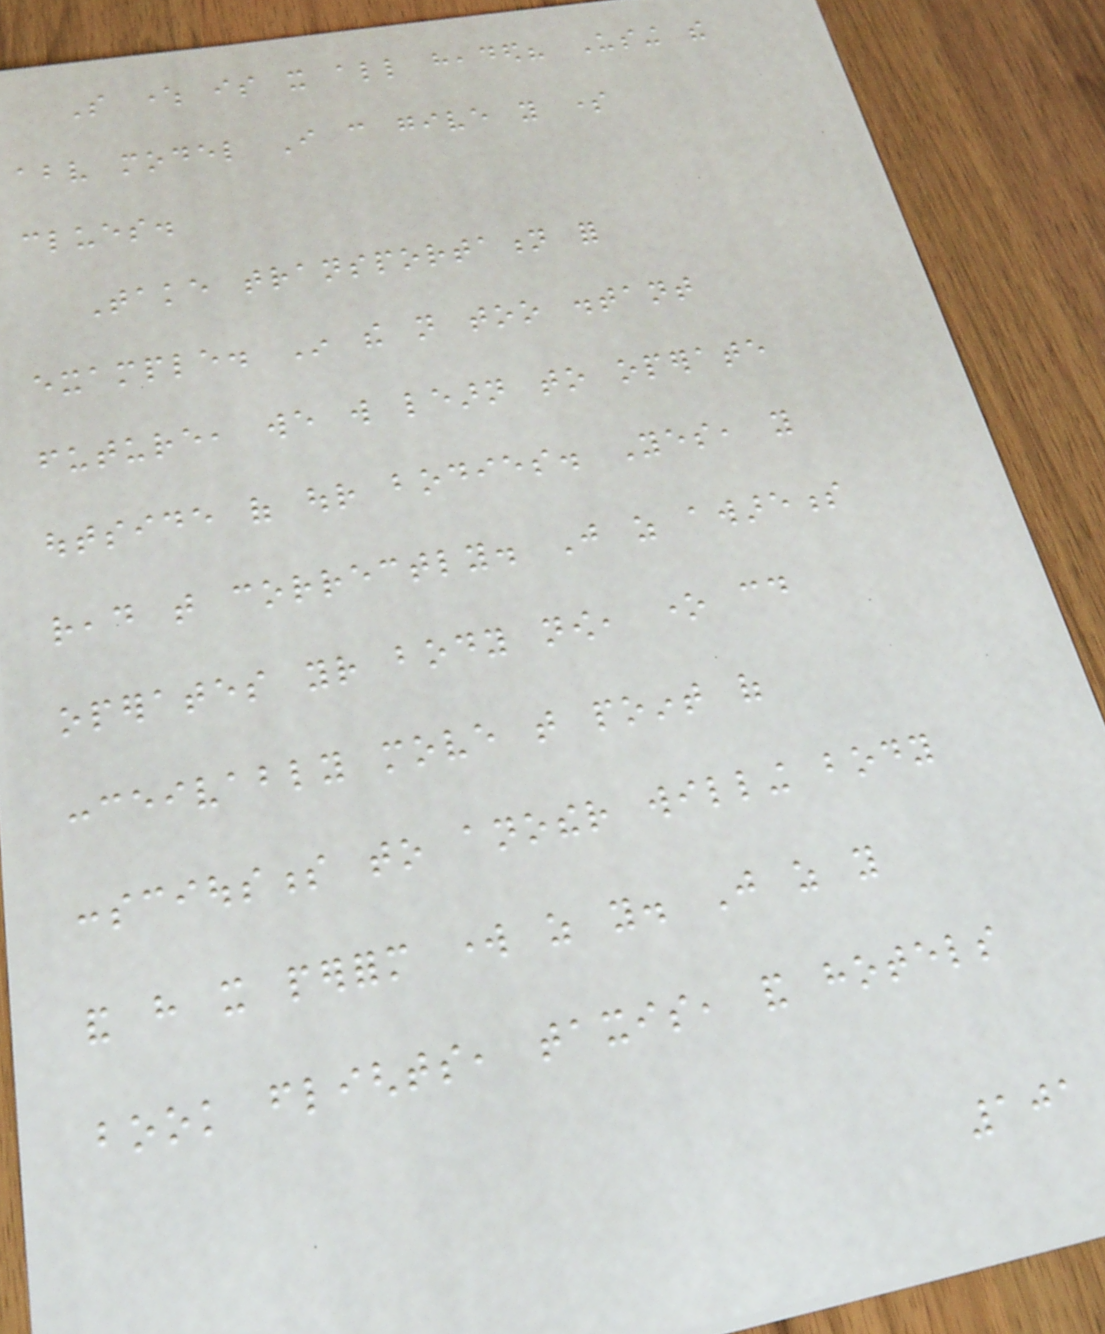So where is it all headed? Using the
above model I can give you some
clues.
Take transportation for
example. In the not too distant
future, we will learn to operate
outside of our bodies. Yes, you
read that correctly. Just as awareness
operates your body now, one could
conceivably move that point of
consciousness to another willing body
and have it perform work as you. Just as you
book flights, taxis, and hotels
101
